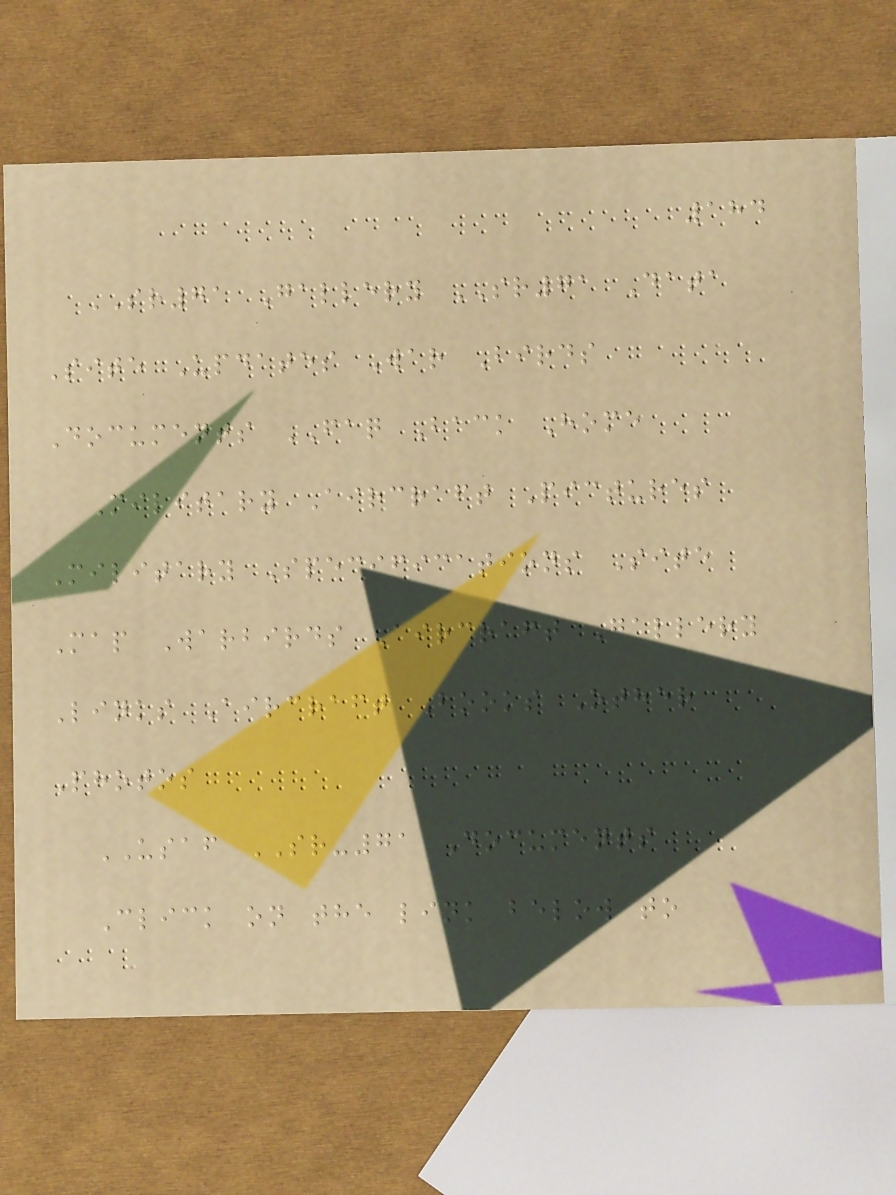184
SR71 Gallery SR71 Data
Site Updates War Birds
Documents FAQ Back Home
Military Aircraft Pictures
Military Specifications Site
Map Warbirds Aircraft Gallery
Links Aircraft Books Other
Photos
USAF SR-71 Documents
Click on the link below to
